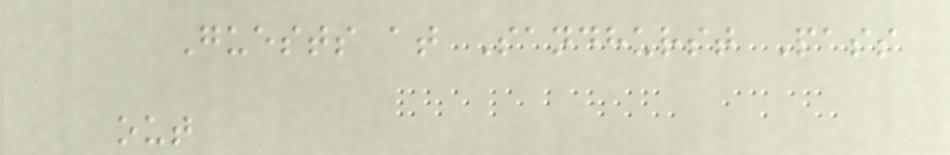Guests at Sandhurst Pass
out
